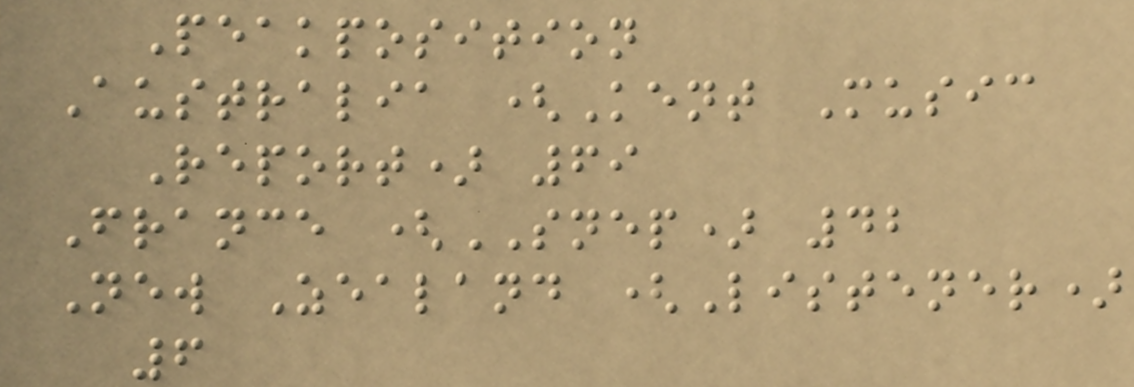Peakposition
Australia (Kent Music
Report) 69
France (SNEP) 42
New Zealand (Listener)
6
